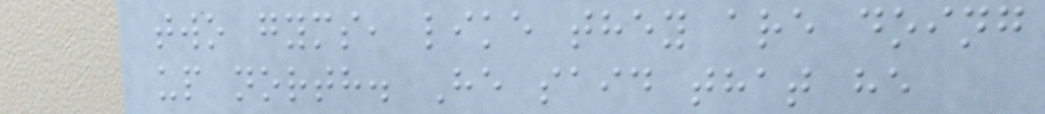two gyms, like they are doing
up north. He said that he
